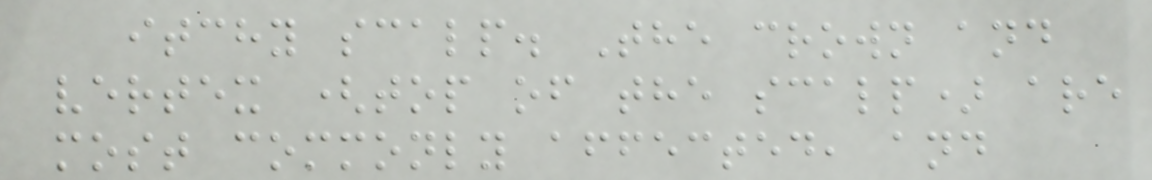itchy scalp. The crown and
vertex (top of the scalp) are
most commonly affected, and
